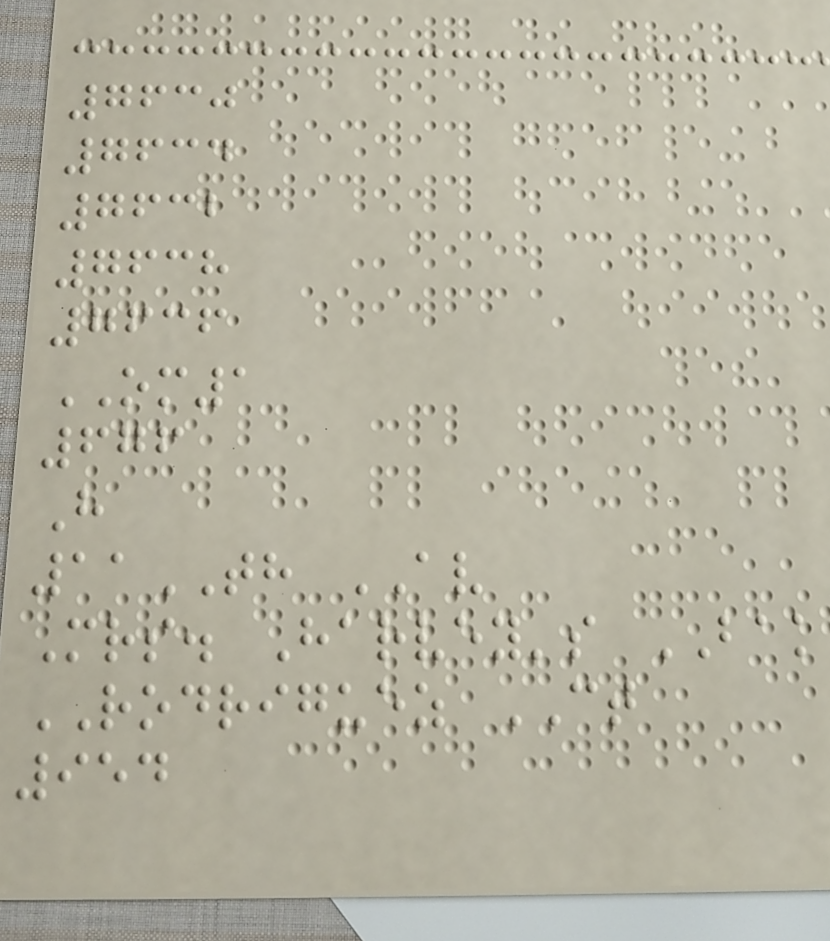7630
7634
7632
7638
7636
OM1
676
H
11TH AV
Mrs. Harvey's BAK
RODRIGUEZ CT
954
